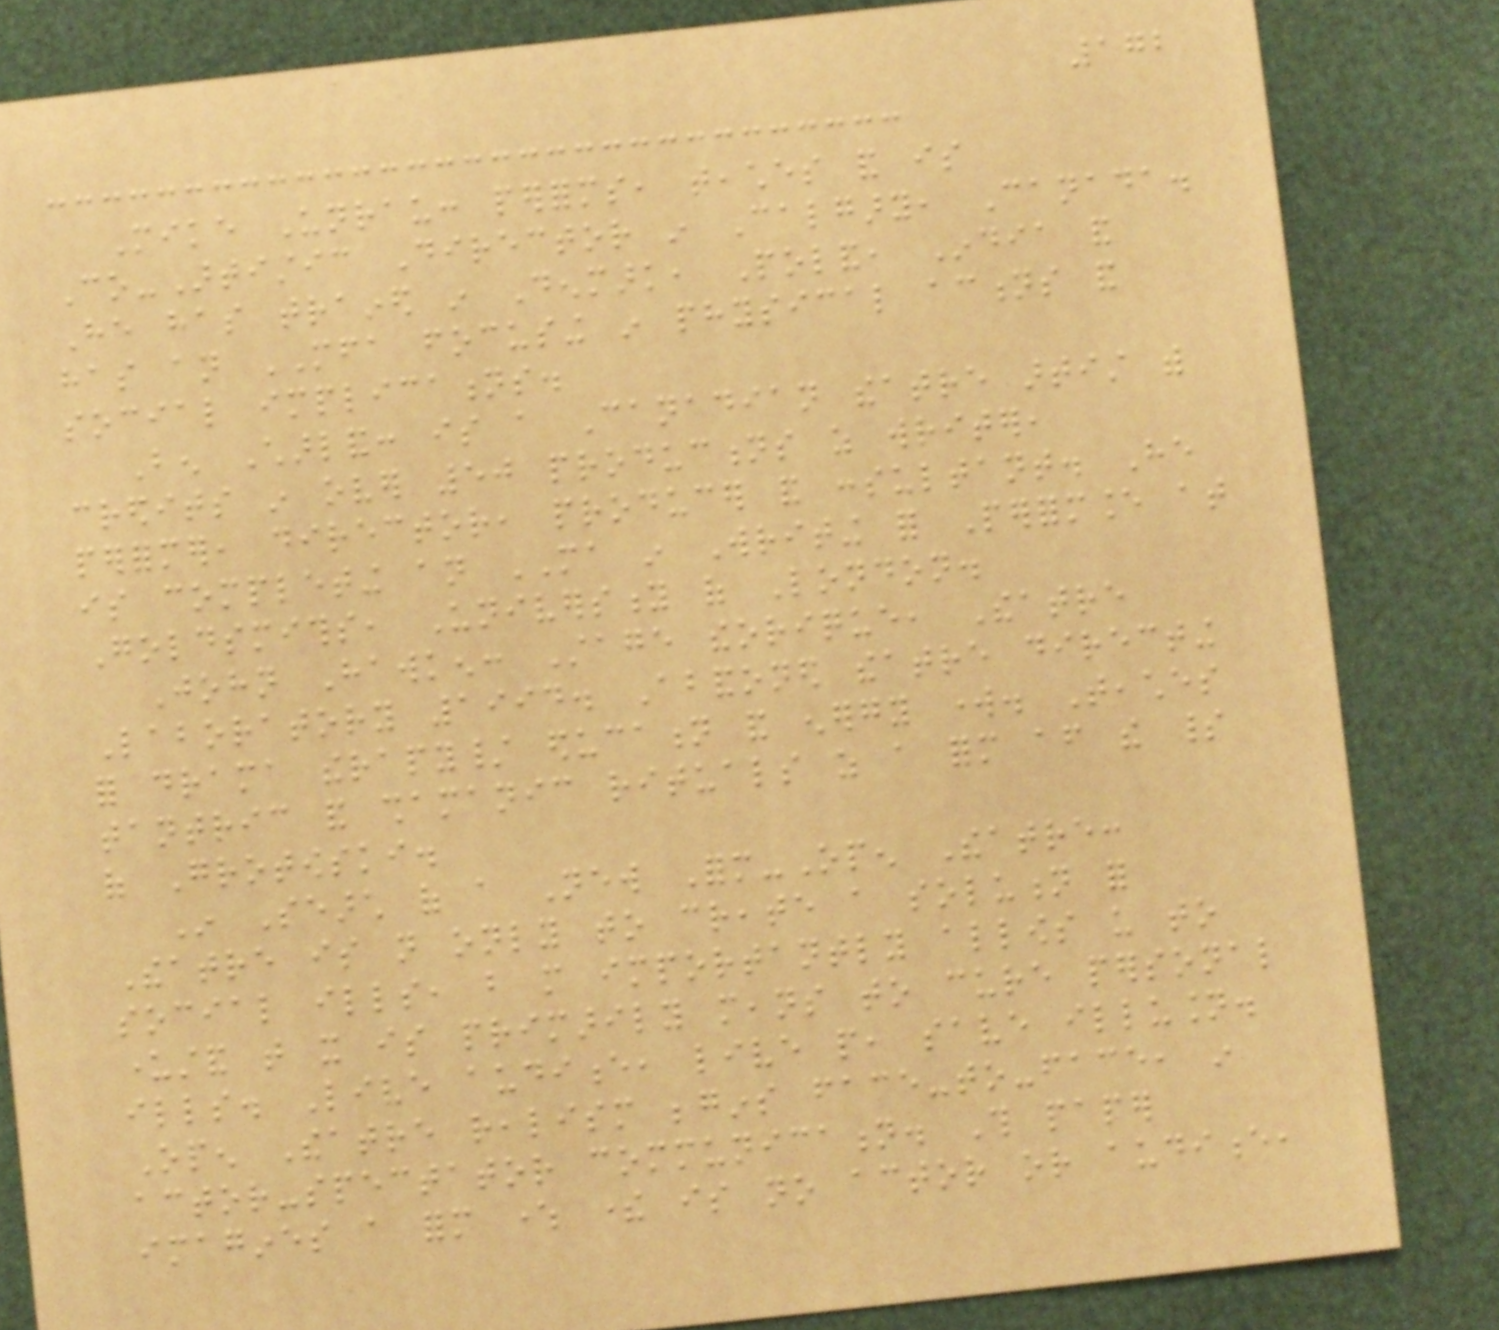172
Mike Unrau: performs, teaches and is
Co-Artistic Director in Calgary, Canada.
He has trained in Denmark, Poland, India and
has an MFA focusing in physical actions and
social implications.
Ben Charland: is a Canadian theatre artist with
credits in over 50 productions as writer,
performer, director, producer and consultant. He
is completing an MA in Writing for Performance at
Goldsmiths, University of London.
John Hawken: Stage theorique, Theatre
Laboratory 1994. Abandoned theatre directing
for drama therapy/ education and energy work. Teaches
tantric and shamanic rituals as a form after the spirit
of Grotowski.
In Search of a New Form-Open Theatre:
Theatre is not only to create a solution for
social ills, but more importantly allows us to
understand that it is primarily means to cure personal
ills. Live audience, live people, save illusion.
Open Theatre realism begins face-to-face, in
actor-spectator communication. This paper
imagines a form where there is no actor or audience,
